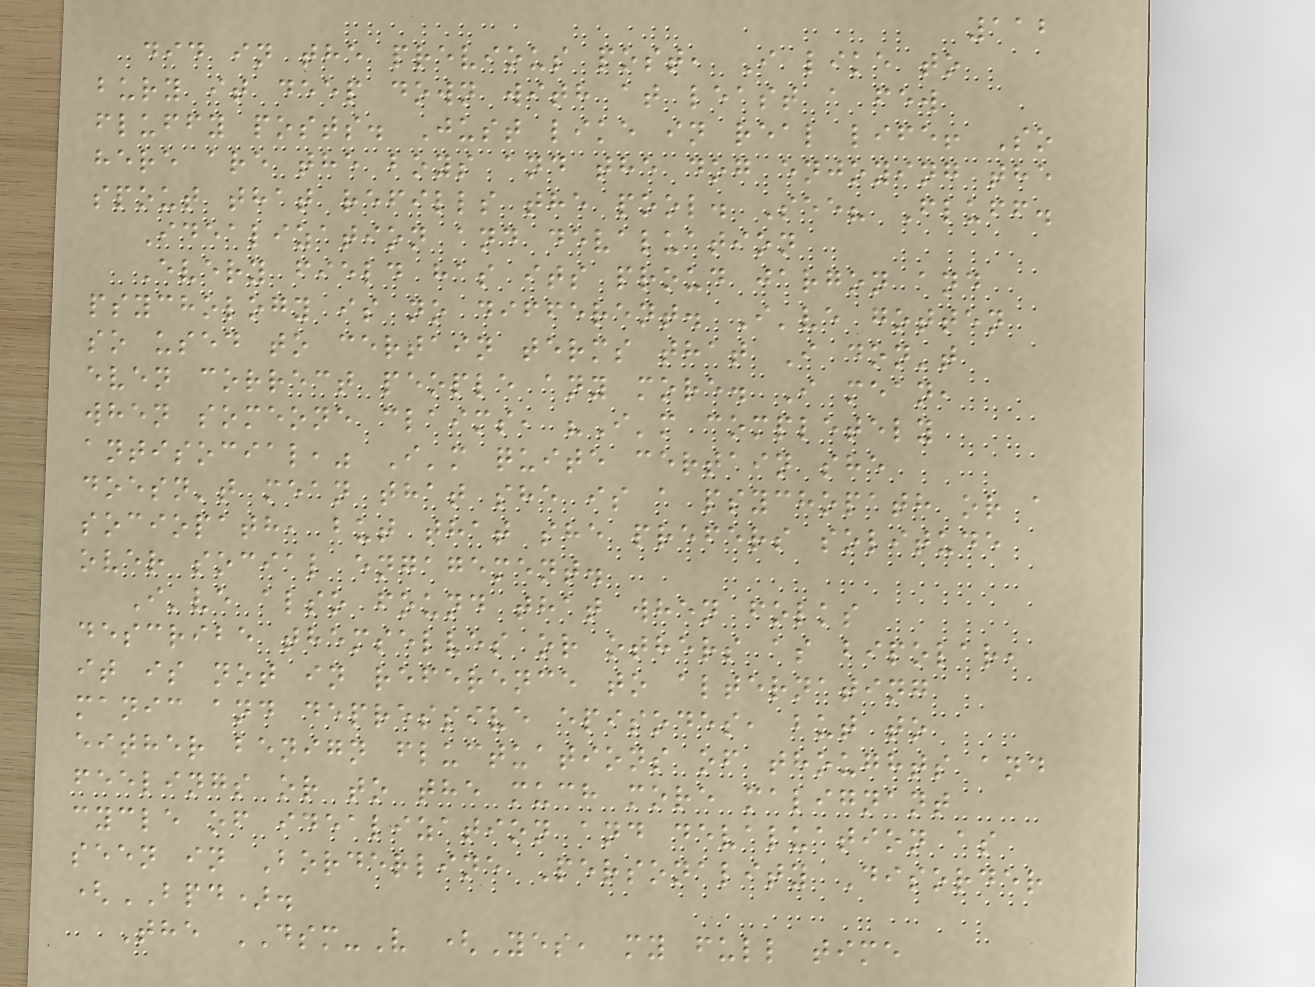112
did in the previous post, I like to
bury it deep down with at least a few
fluffy posts. Just like in real life! So
here are the boys and the dog enjoying the
spout that refills the pool. See? Fluff.
Idealization and devaluation
Every field has its proud jargon and
psychology is no different. I've gotten
so used to certain terms that I don't
even correct people any more. I mean,
when someone claims, "I'm completely
antisocial," I'm quite certain she
doesn't mean that she is a psychopath or a
sociopath, but that she prefers solitude
over social engagement.
I've also found that when folks
describe themselves or others as bipolar,
it is not in reference to alternating
manic and depressive episodes, but to
either benign fluctuations of thoughts and
feelings or to the much more malignant
cycle of idealization and devaluation as
seen in Borderline Personality Disorder
(BPD).
The DSM-V (Yes, my full time
